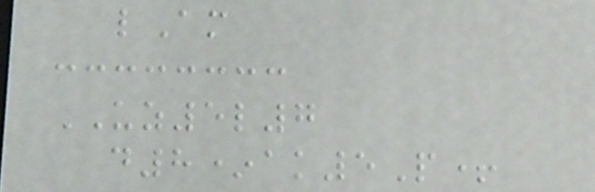lAm
UZ5l7
d8*ak5P+
